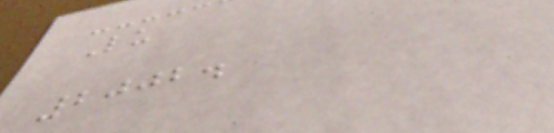Lu
2002.
